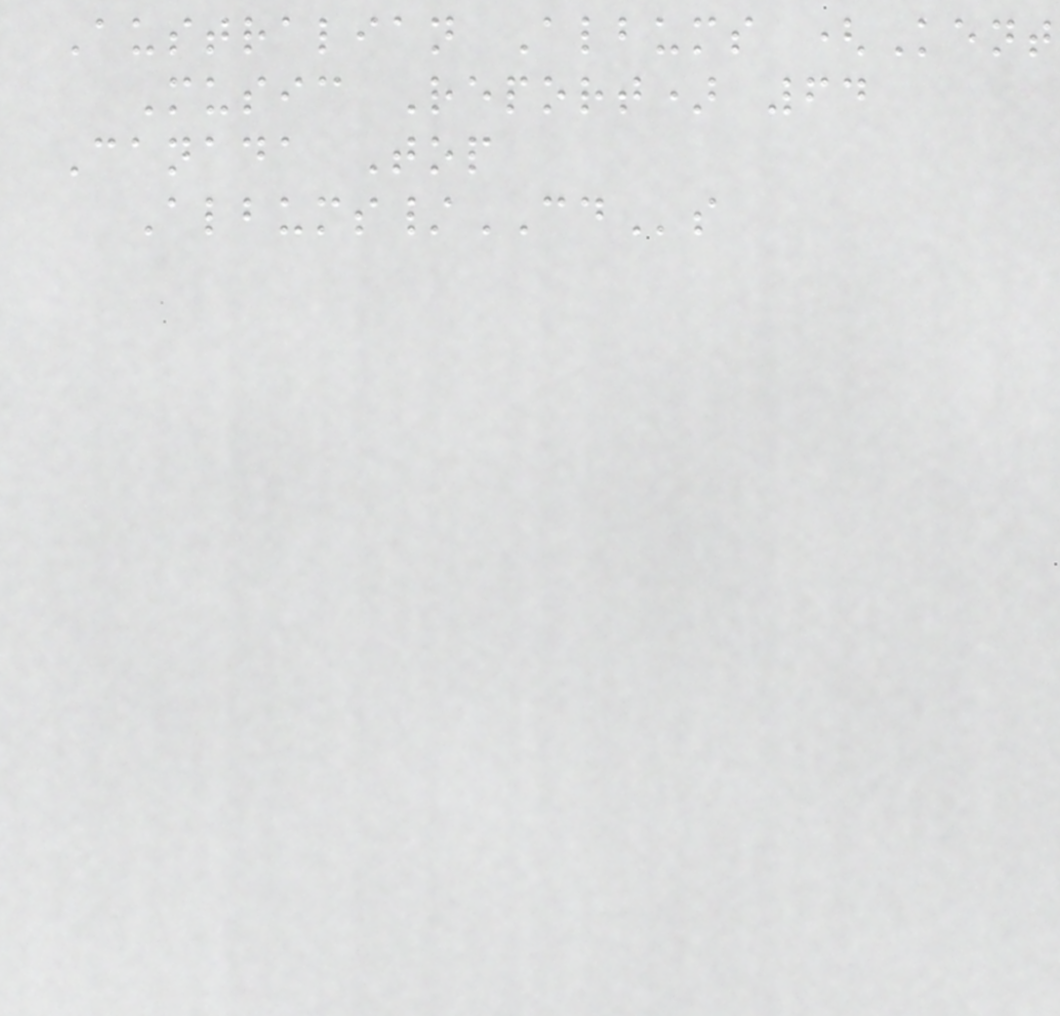Australian Albums (Kent
Music Report) 64
Canada Top
Albums/CDs
